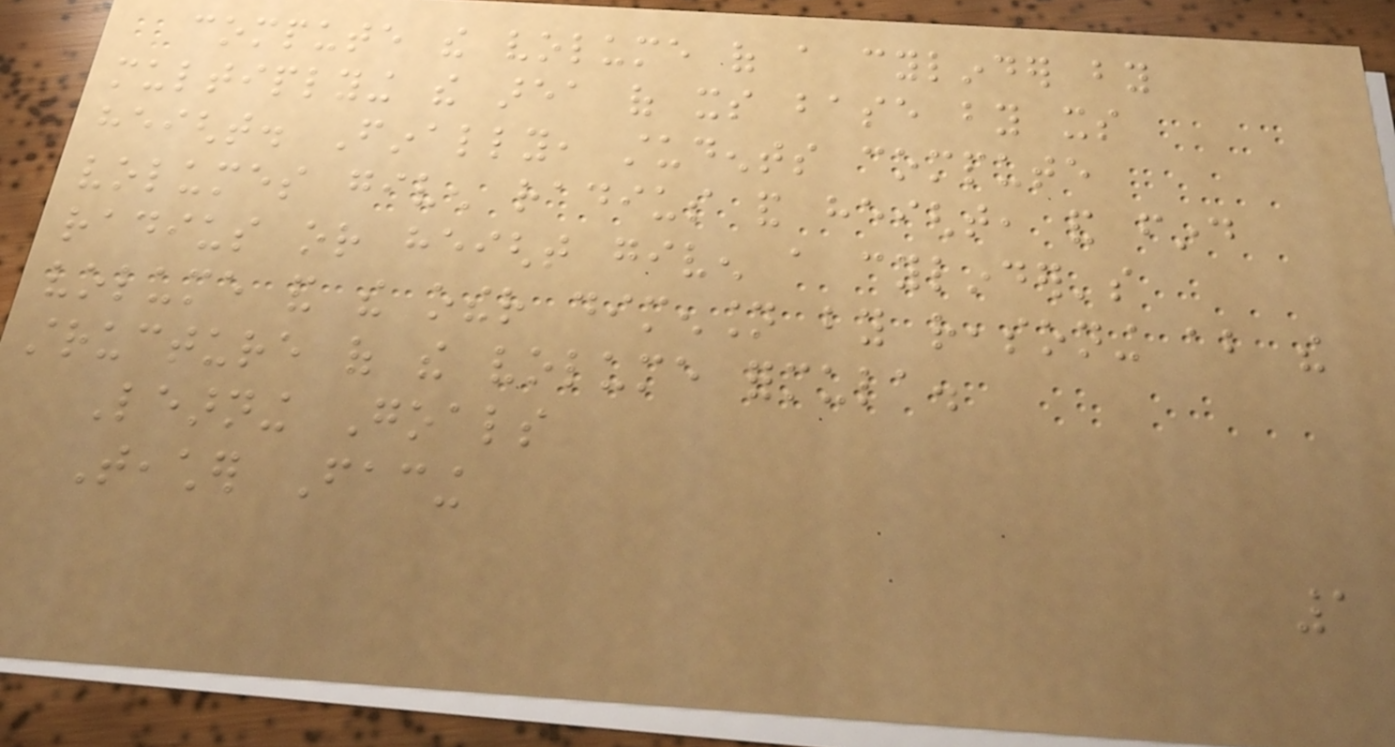compute the volume of a cylinder by
multiplying the area of its base by its
height. Finally, students compute
volumes given radius and height, and find
radius or height given a cylinder's
volume and the other dimension by reasoning about the
structure of the volume formula.
Learning Goals
Teacher Facing
1
